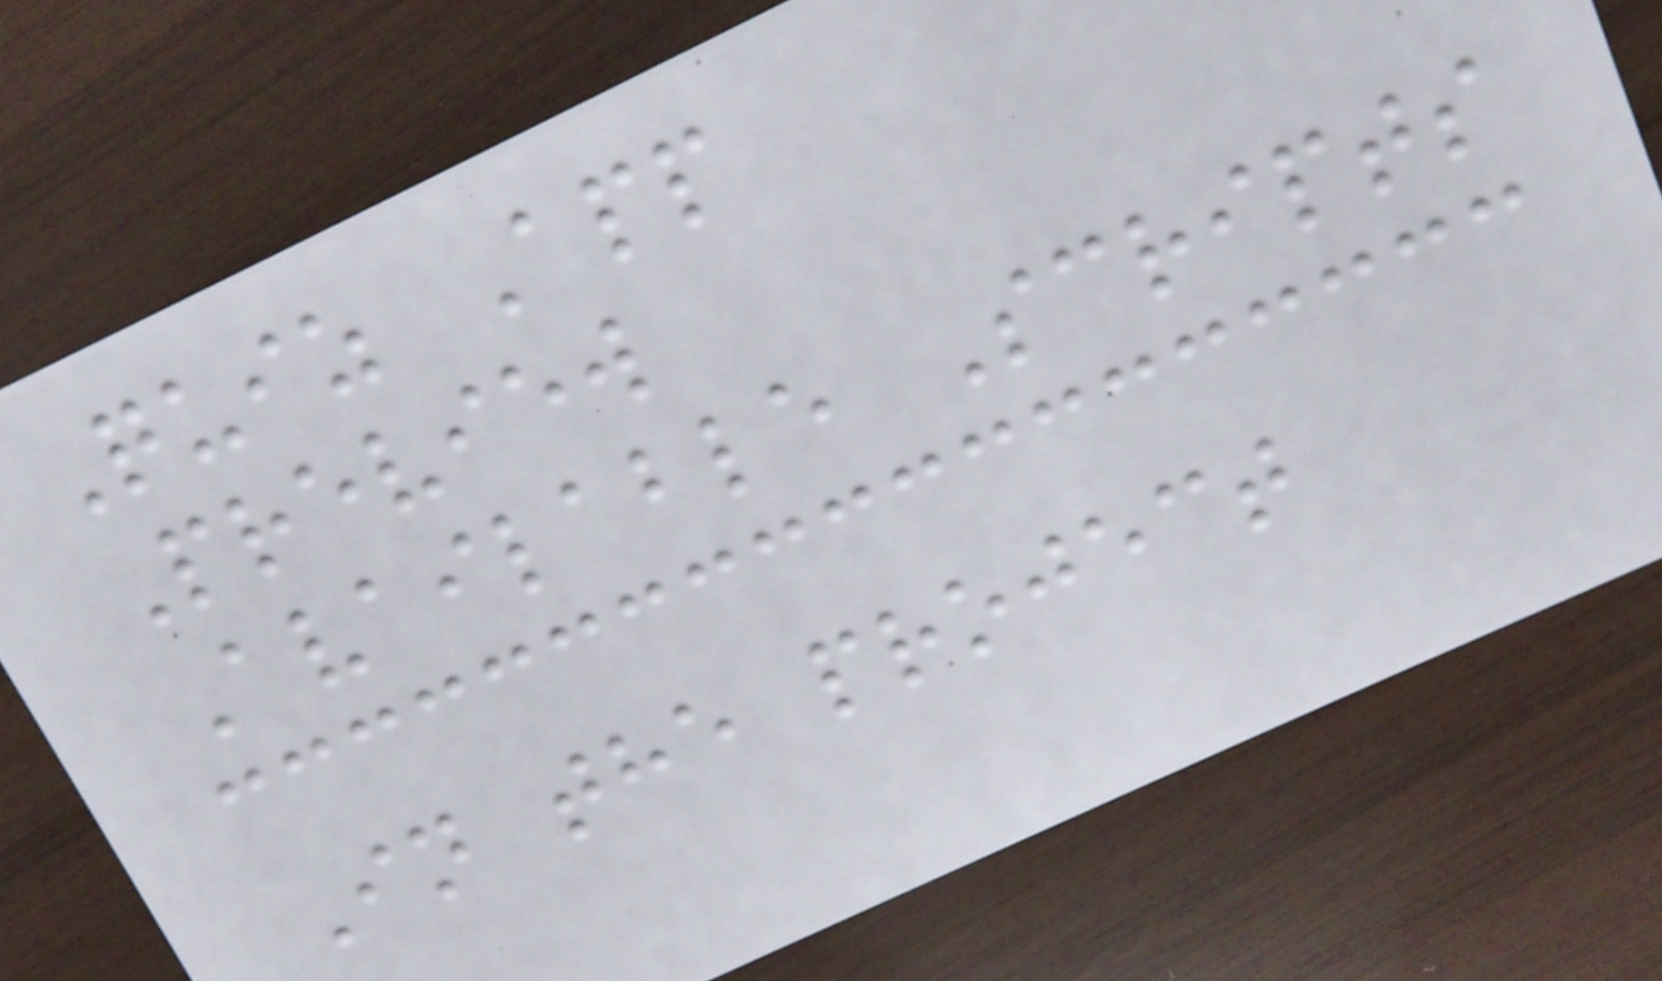Quiz App
Preview
Available Scripts
In the project
